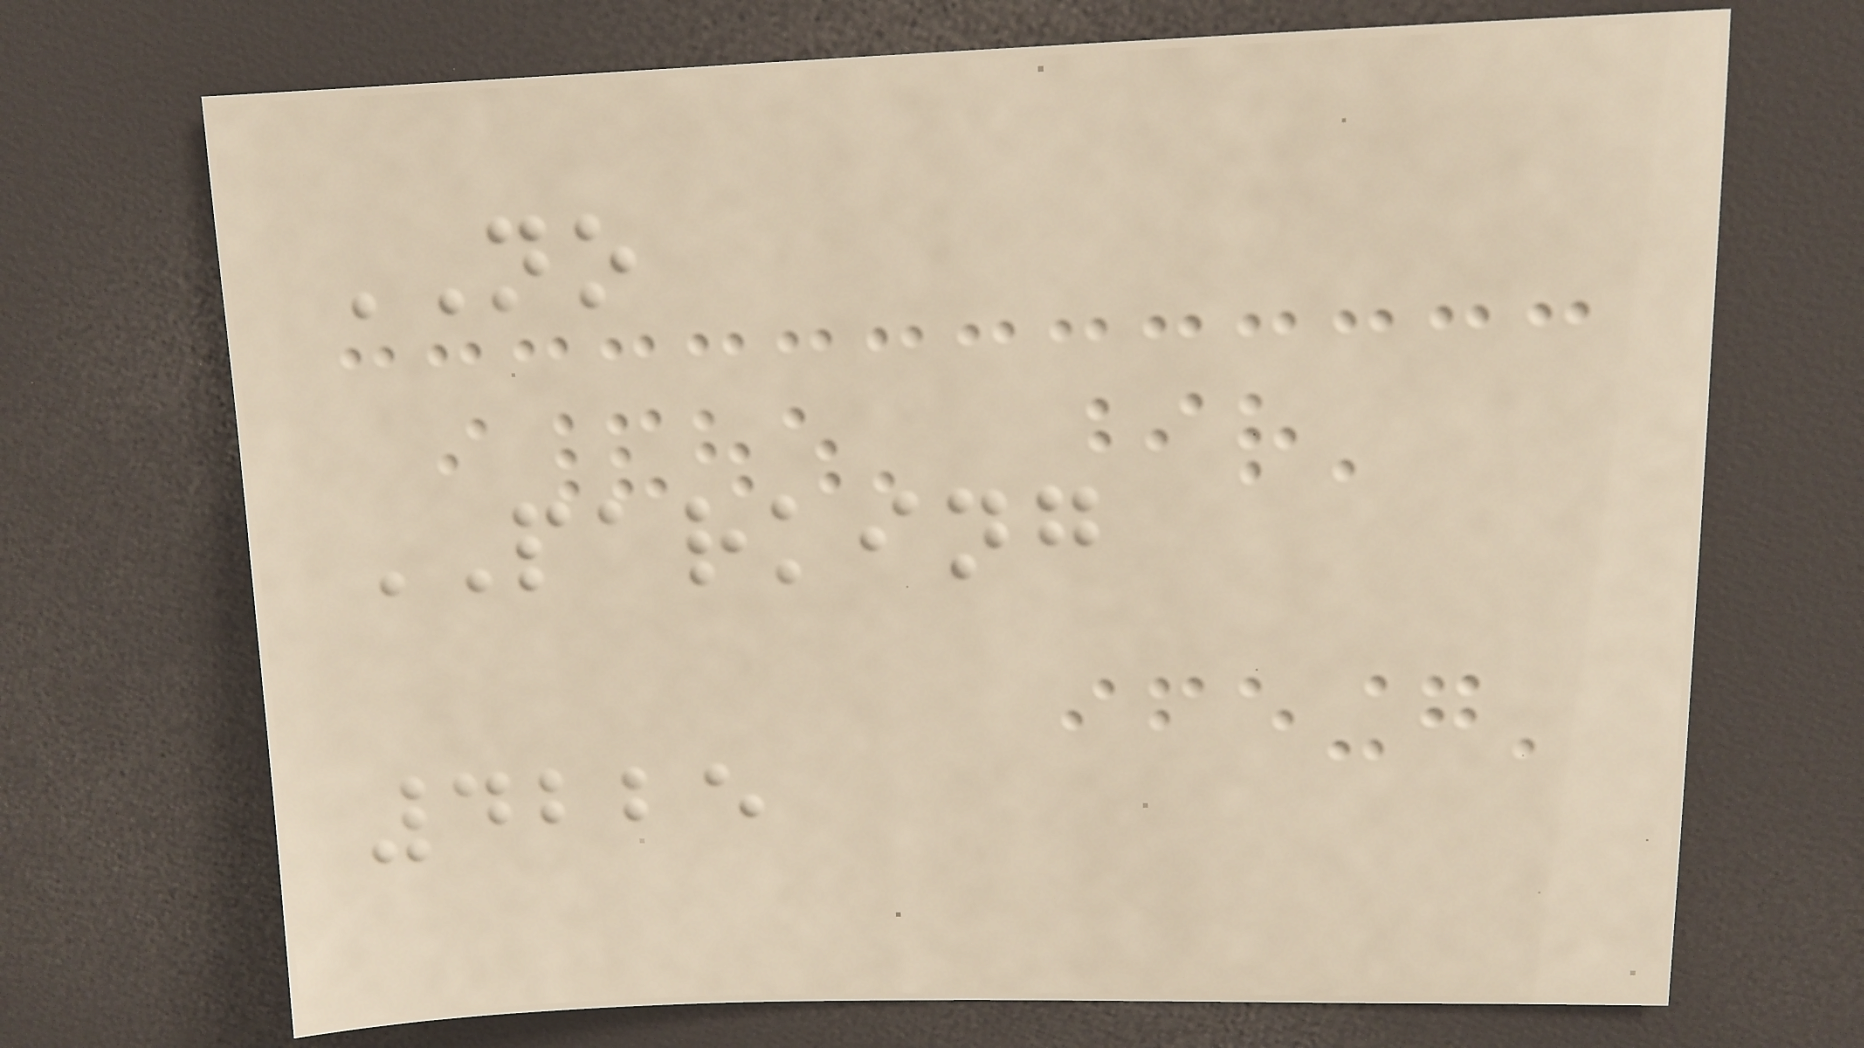NO
PARKING
4225
